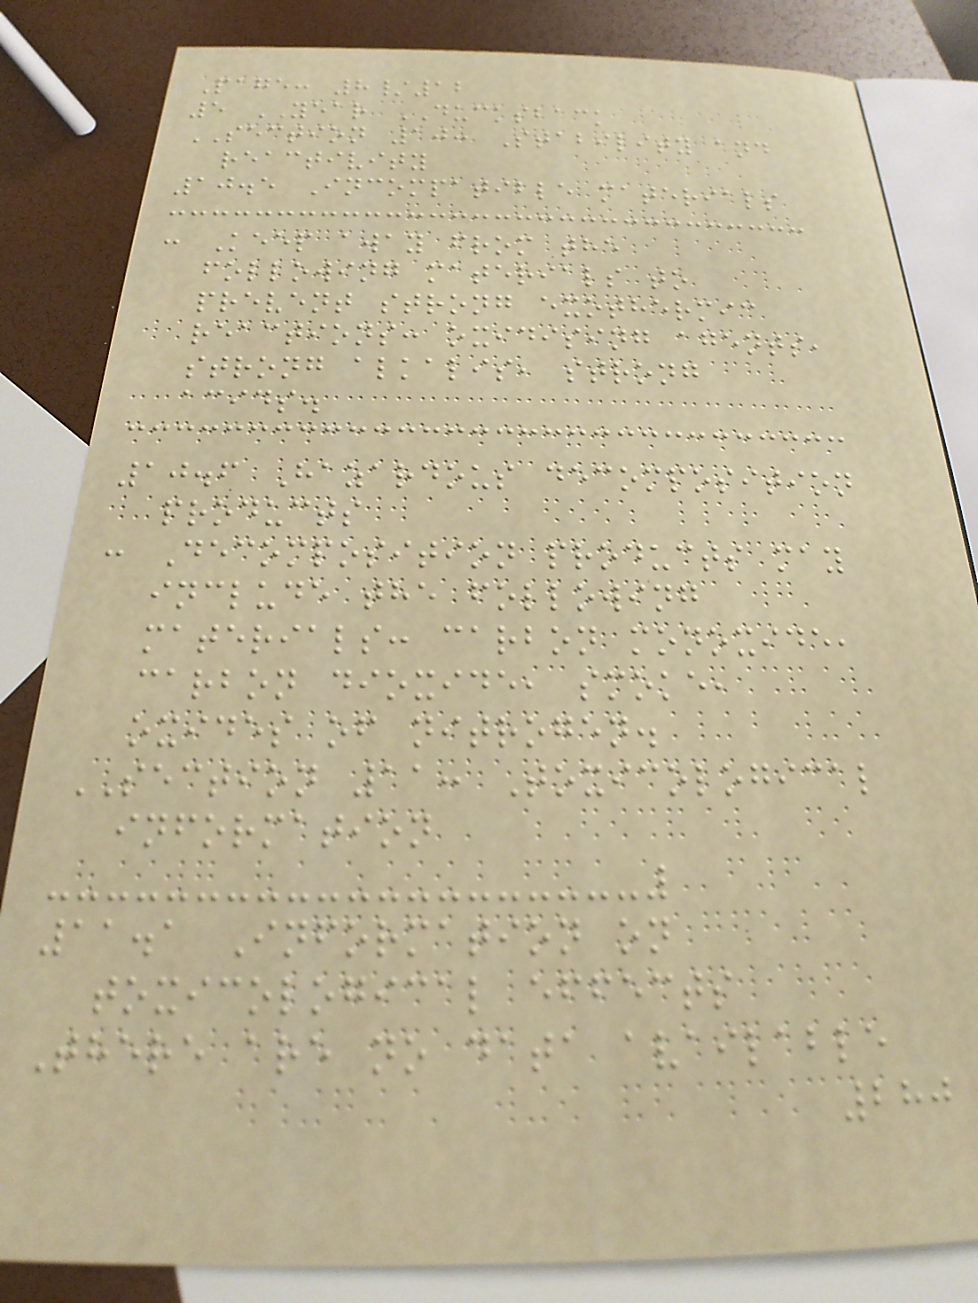Page: 8/12
5 YEAR DUCKSBACK
SECTION 10: Stability and
reactivity
10.5 Incompatible materials
: Keep away from the
following materials to
prevent strong exothermic
reactions: oxidising agents,
strong alkalis, strong
acids.
10.6 Hazardous decomposition
products
: Decomposition products may
include the following
materials: carbon monoxide,
carbon dioxide, smoke,
oxides of nitrogen.
SECTION 11: Toxicological
information
11.1 Information on
toxicological effects
There are no data available
280
